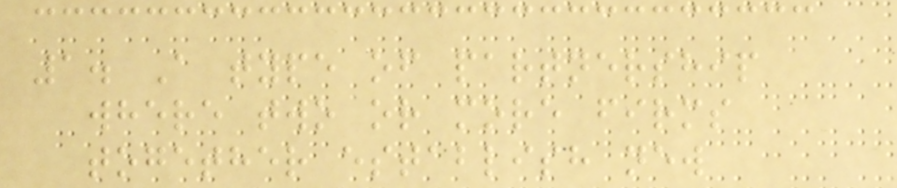1. A type of partnership
where two or more firms
together establish new
